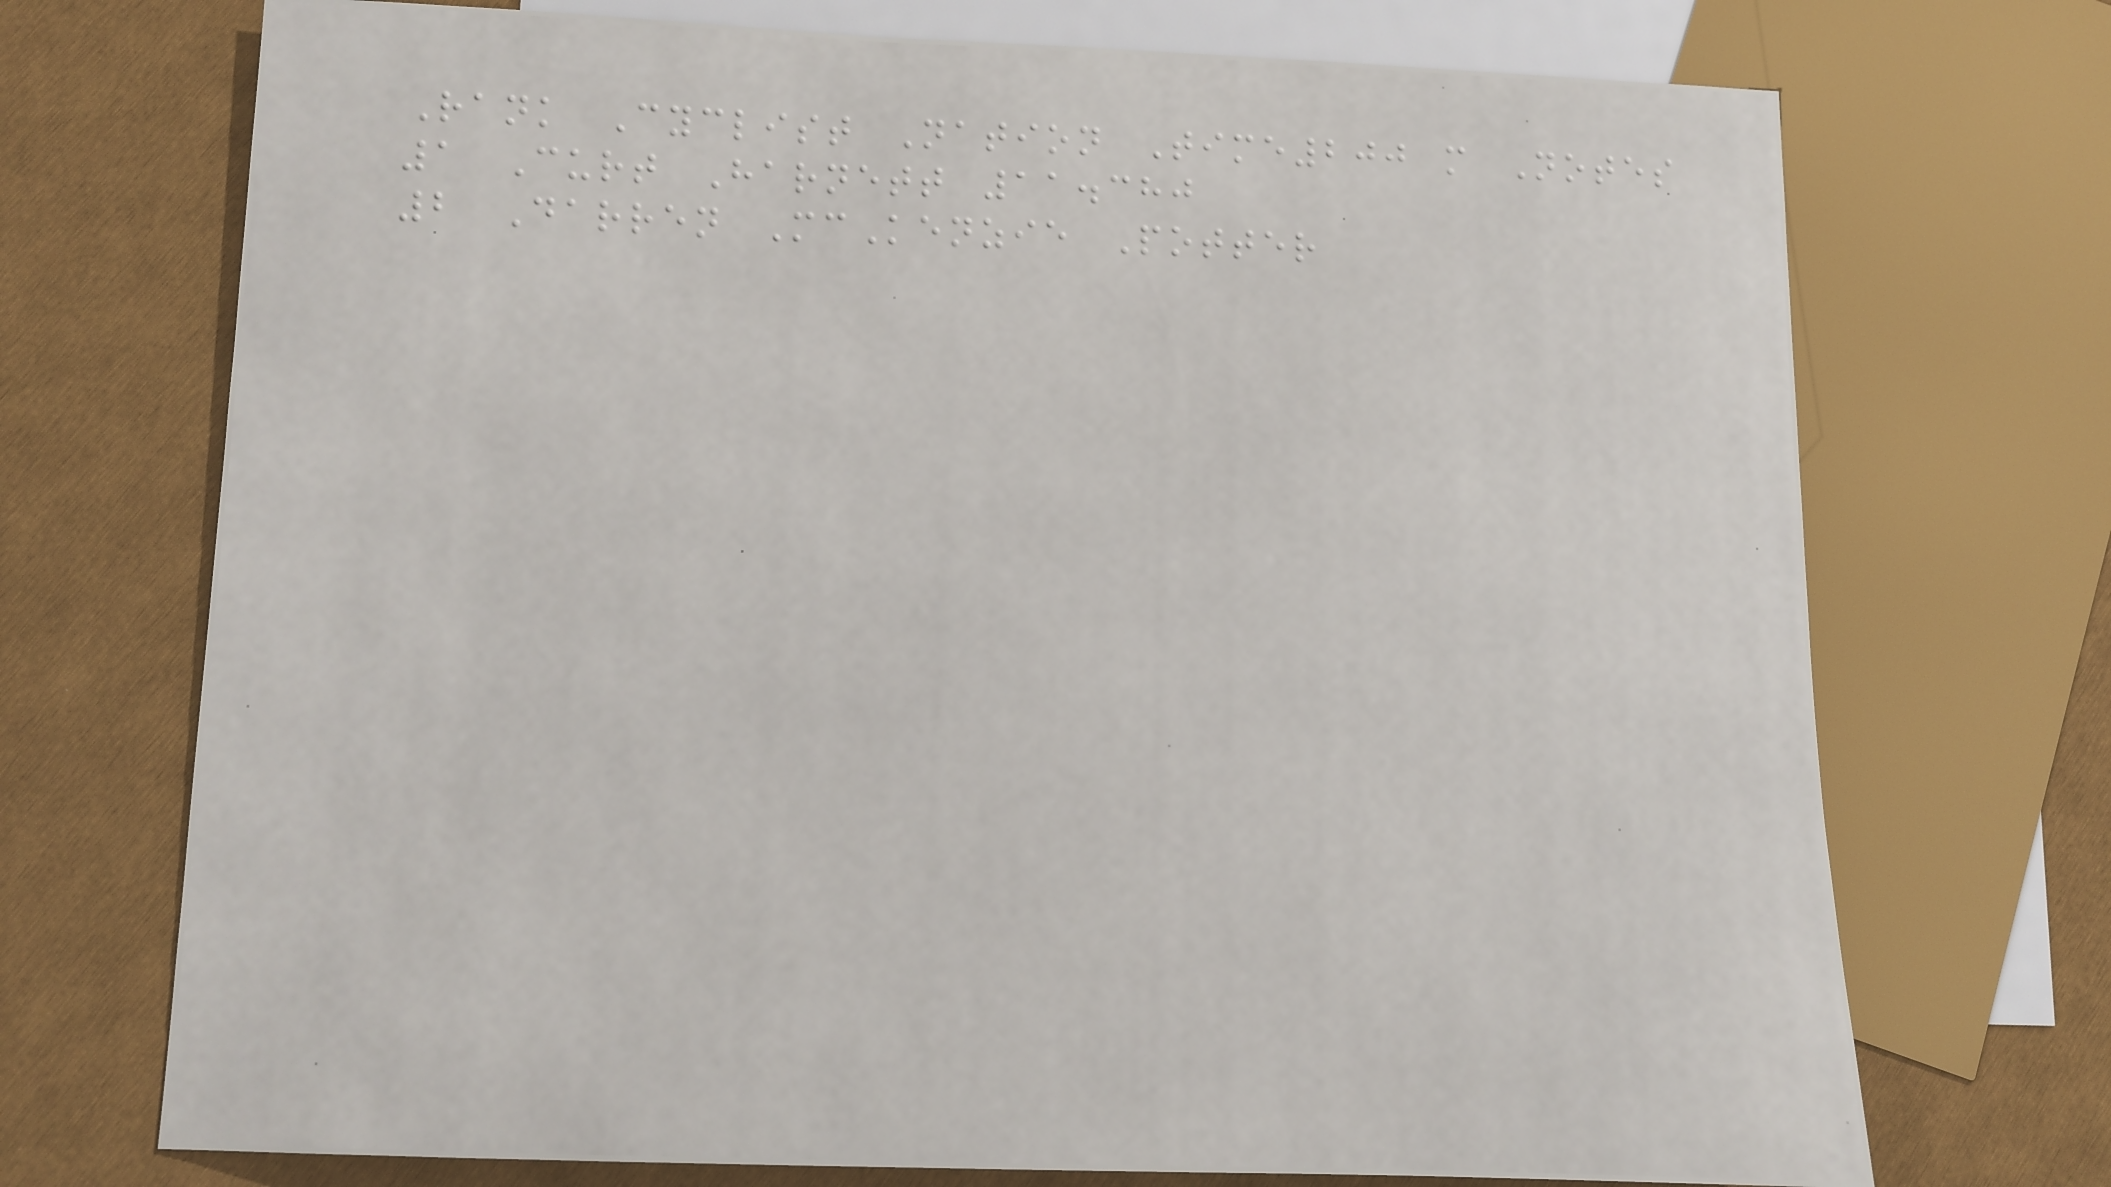Rank Cyclist Nation Time200 m Notes
1 Curt Harnett 11.380
2 Darren McKenzie Potter
